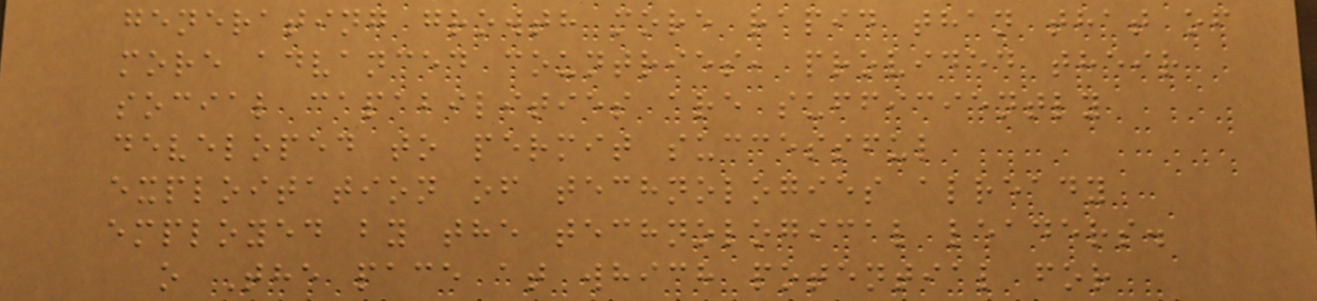generating growth more rapid than that of
more advanced countries, provided their
social capabilities are sufficiently
developed to permit successful
exploitation of technologies already
employed by the technological leaders.
o The pace at which potential for
